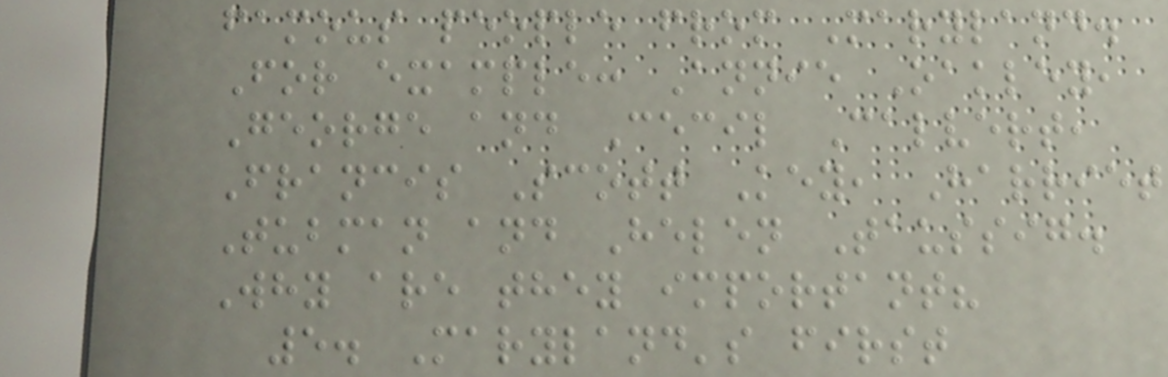famous people from Maryland.
For example: Annie Oakley,
George and Cecil Calvert,
Francis Scott Key, Harriet
Tubman and Helen Taussig.
Why are they important?
5. Maryland's first
